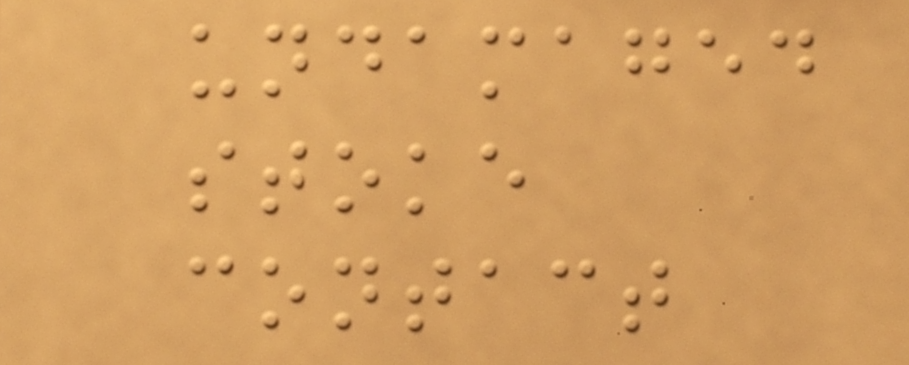undamaged
stoke
contact
